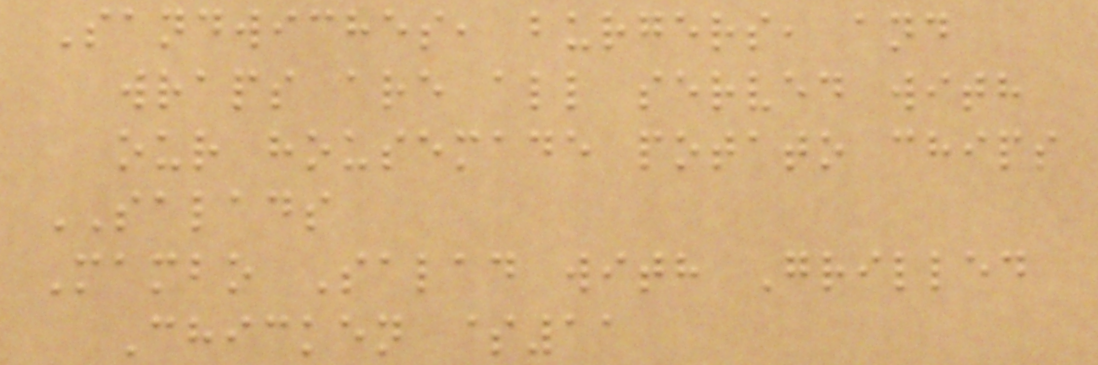Sandwiches, burgers, and
wraps are all served with
our housemade potato chips
SALADS
Mambo Salad with Grilled
Chicken $11
